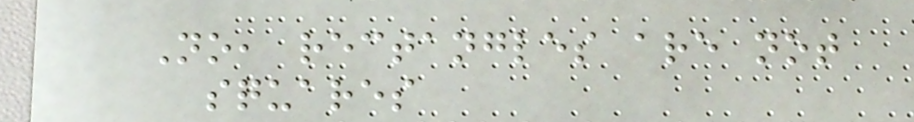No, rectangles are not
squares
